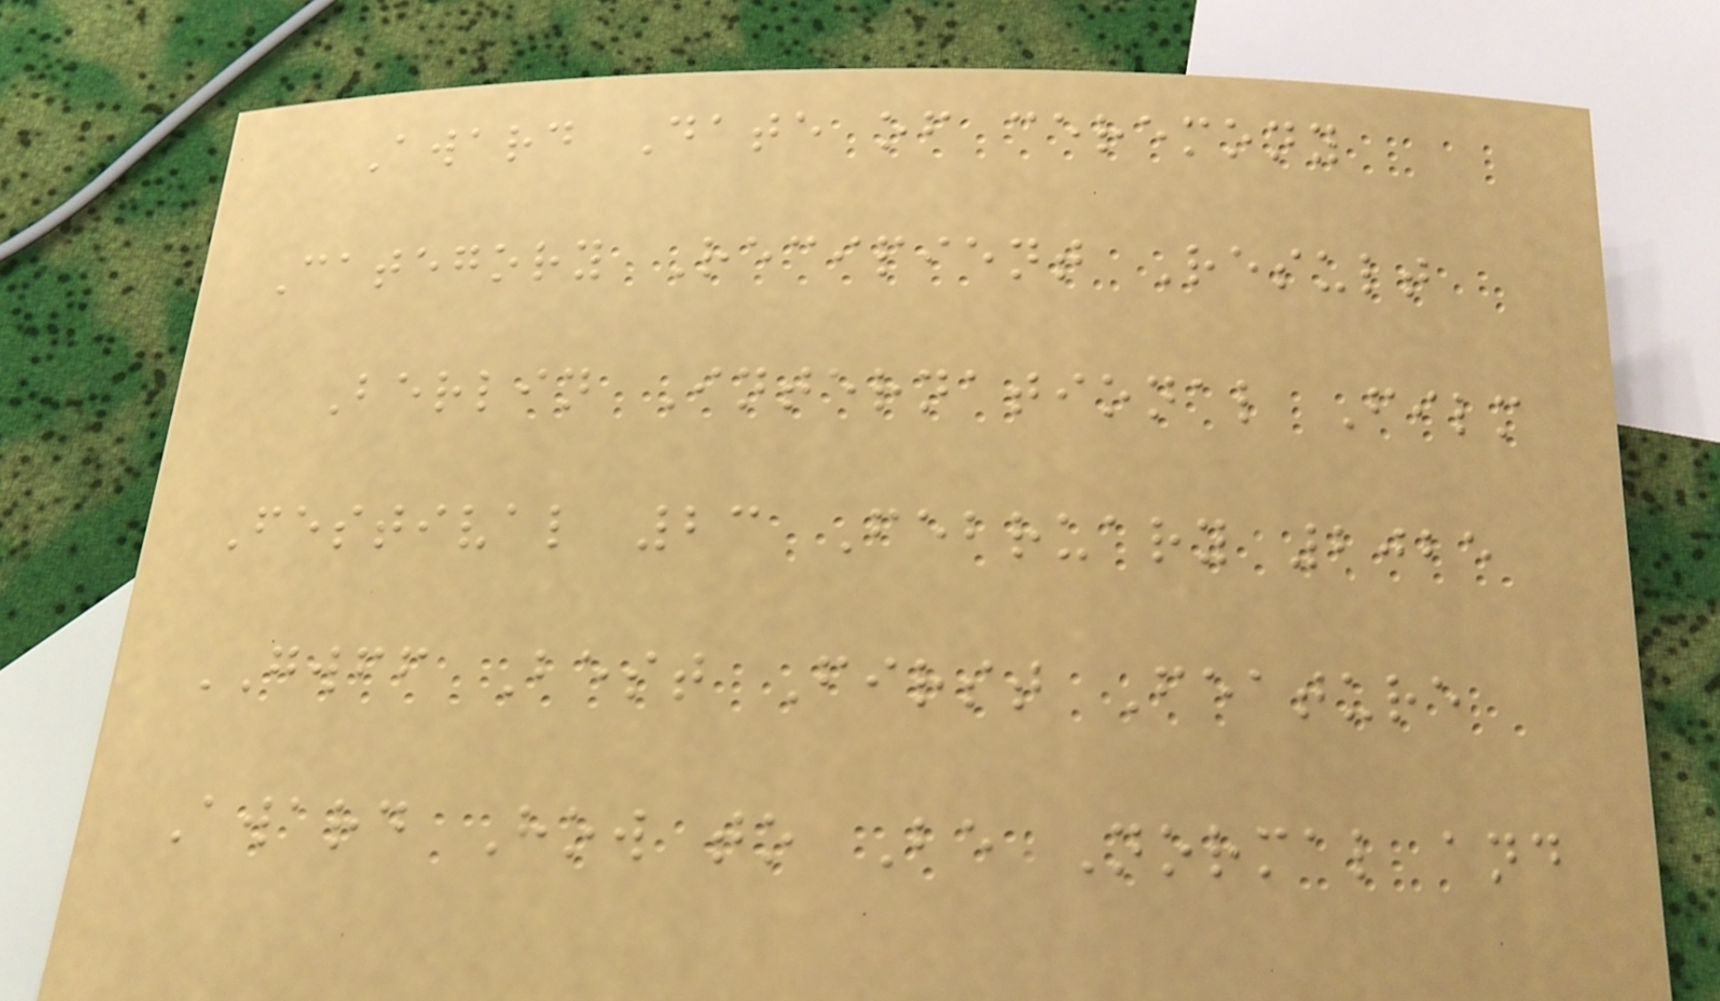Award Date of ceremony
Category Recipient Result
Berlin International Film
Festival 23 February 2025
GWFF Best First Feature
Award How to Be Normal and
